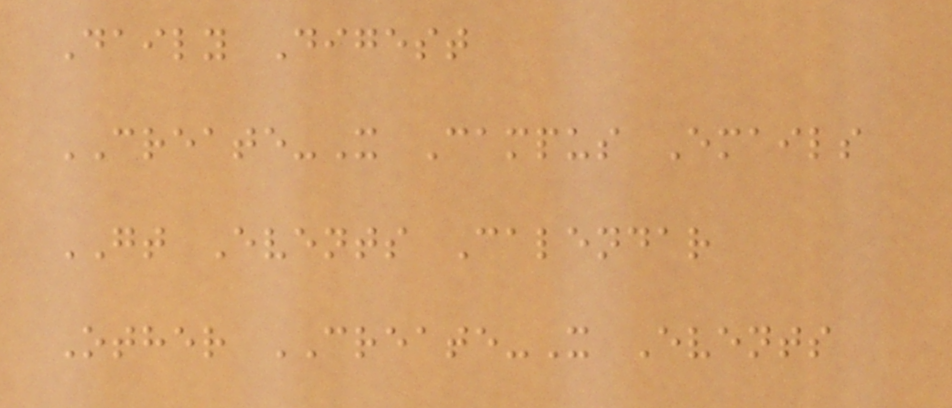Daily Digest
CREATE-X Campus Emails
GT Events Calendar
Other CREATE-X Events
